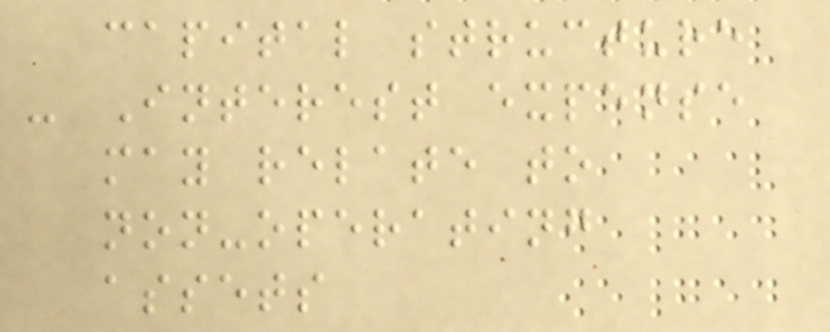capital structure
- Interest expense
may relate to
non-operating
assets
